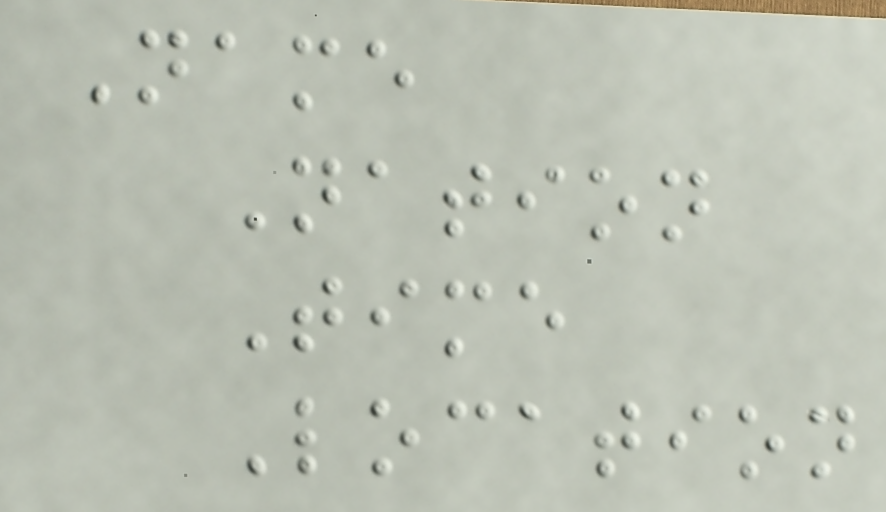Name
Nation
Time
Location
